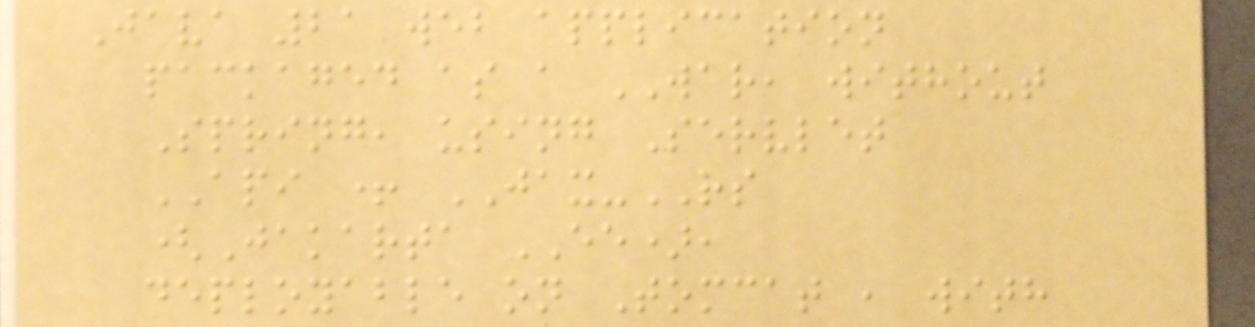Java 21 web application
packaged as a WAR, without
Spring, using Servlet
API + JAX-RS
(Jakarta EE),
deployable on Tomcat , with
